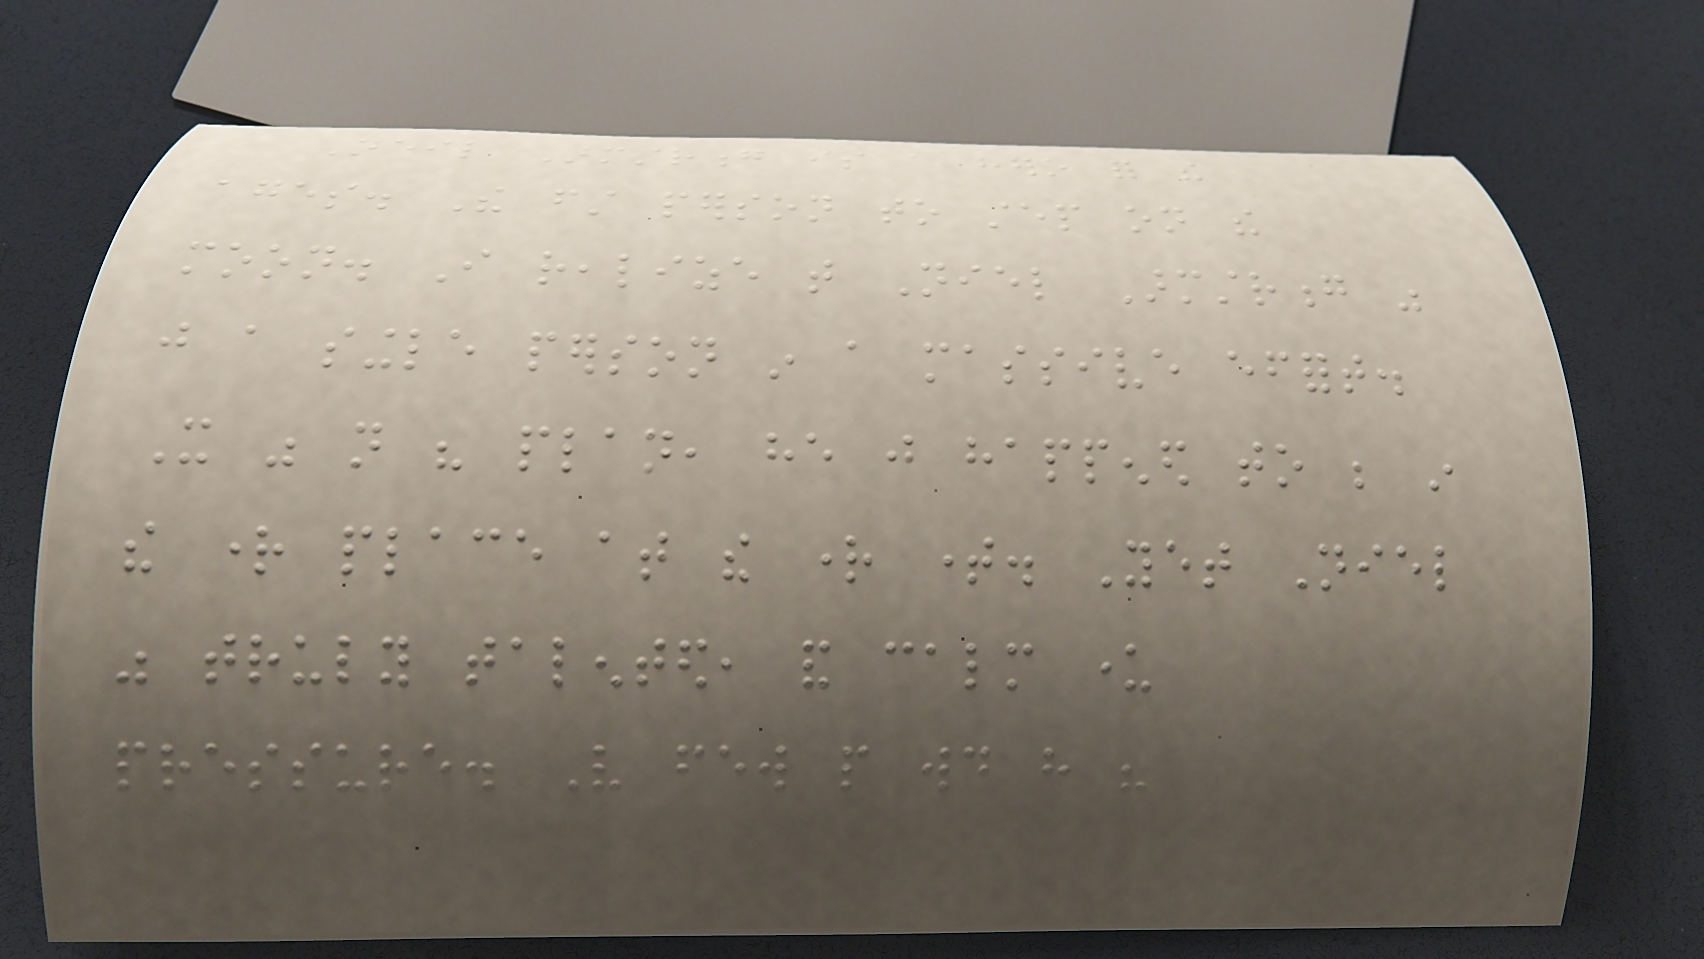Neil Armstrong is a hero for the
ages. The first person to step on the
moon. I realize that Niel Armstrong was
just a single person in a massive effort.
It was not his plan, he just happened to be in
the right place at the right time. Yet Niel
was truly talented, and calm under
pressure. Very few people would have his
